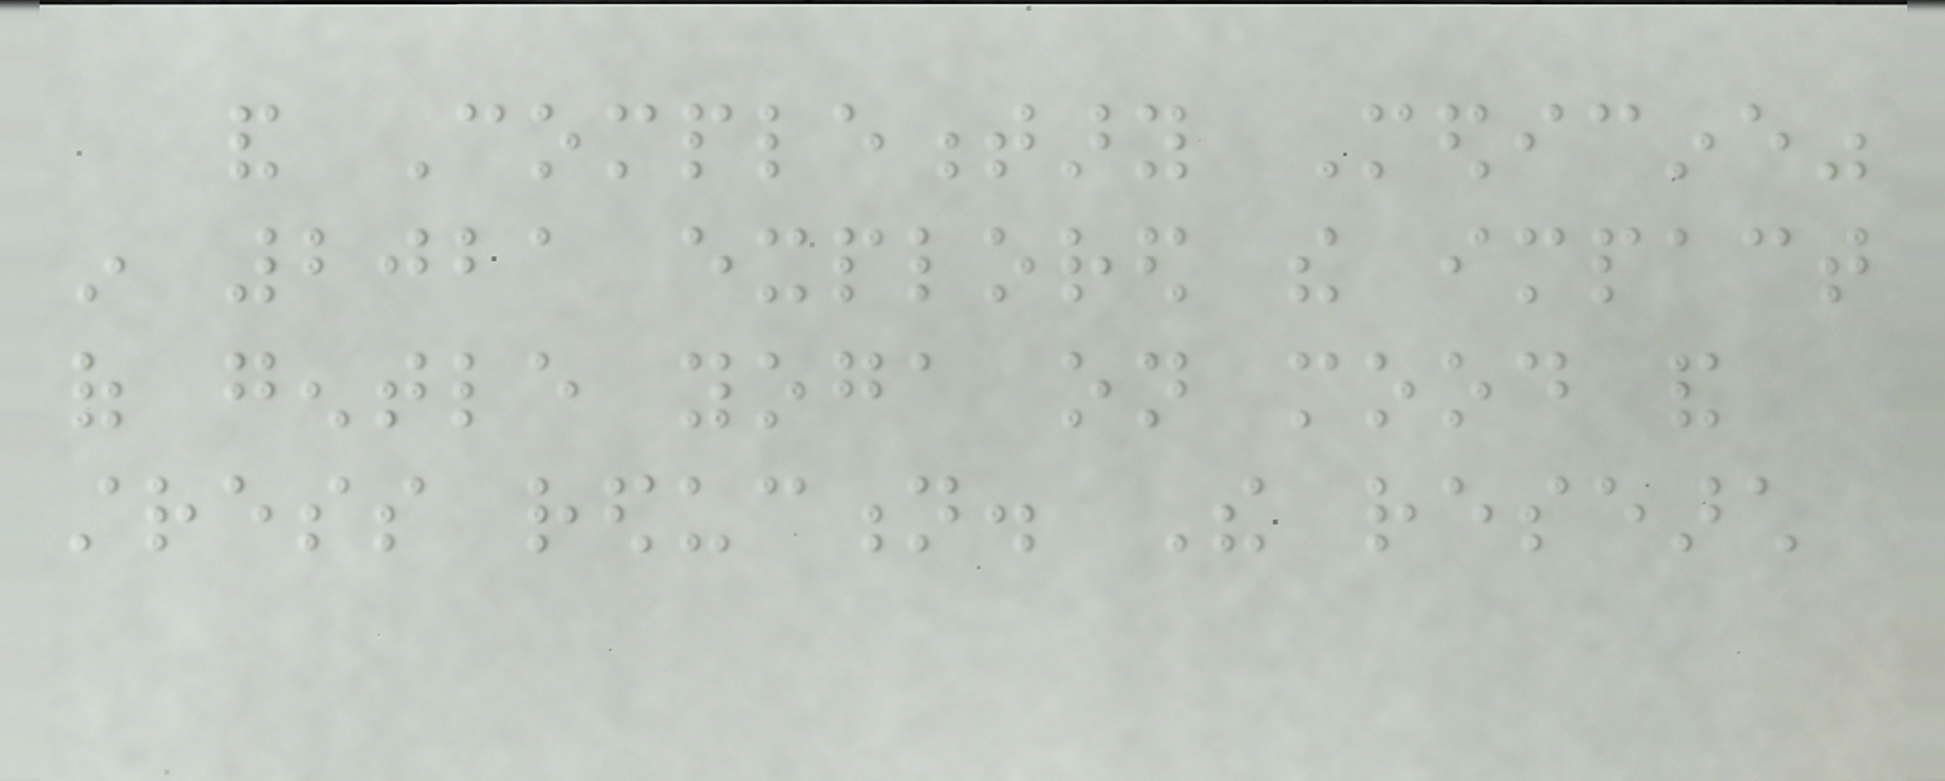and Complementary Medicine"
in 2021 explored the impact
of gentle yoga on mood and
stress reduction. The research
